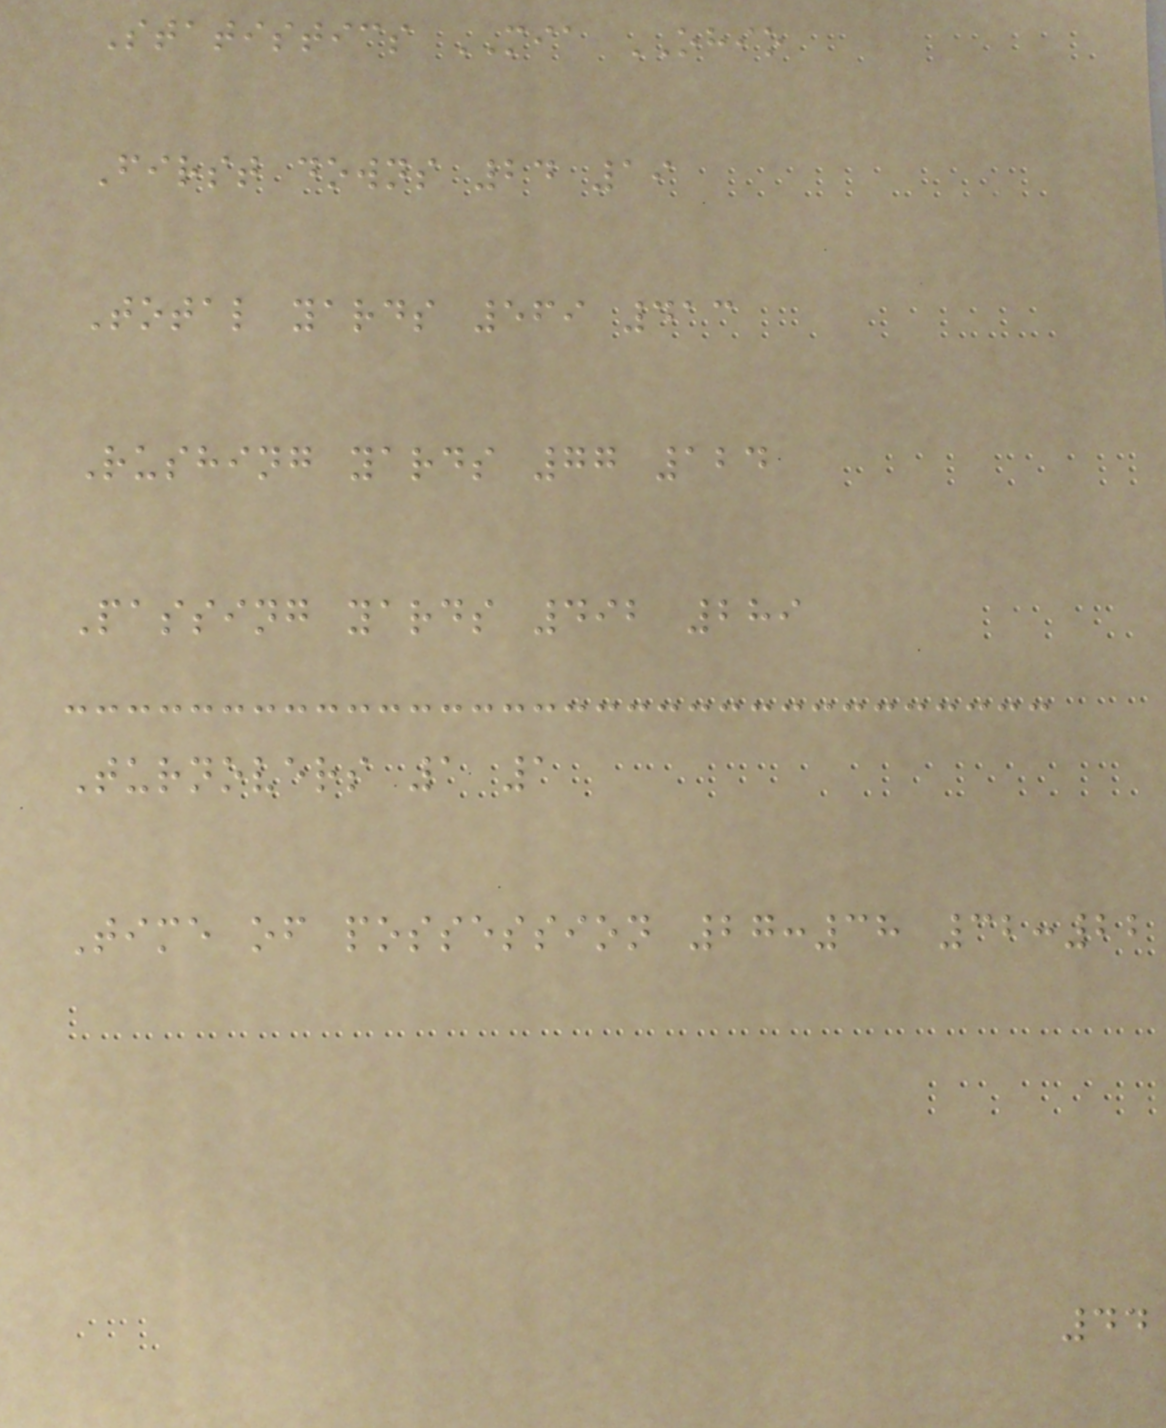Statistics MIA OHIO
First downs 24 19
Total yards 569 413
Rushing yards 77 124
Passing yards 492 289
Turnovers 1 1
Time of possession 27:38 32:22
44
